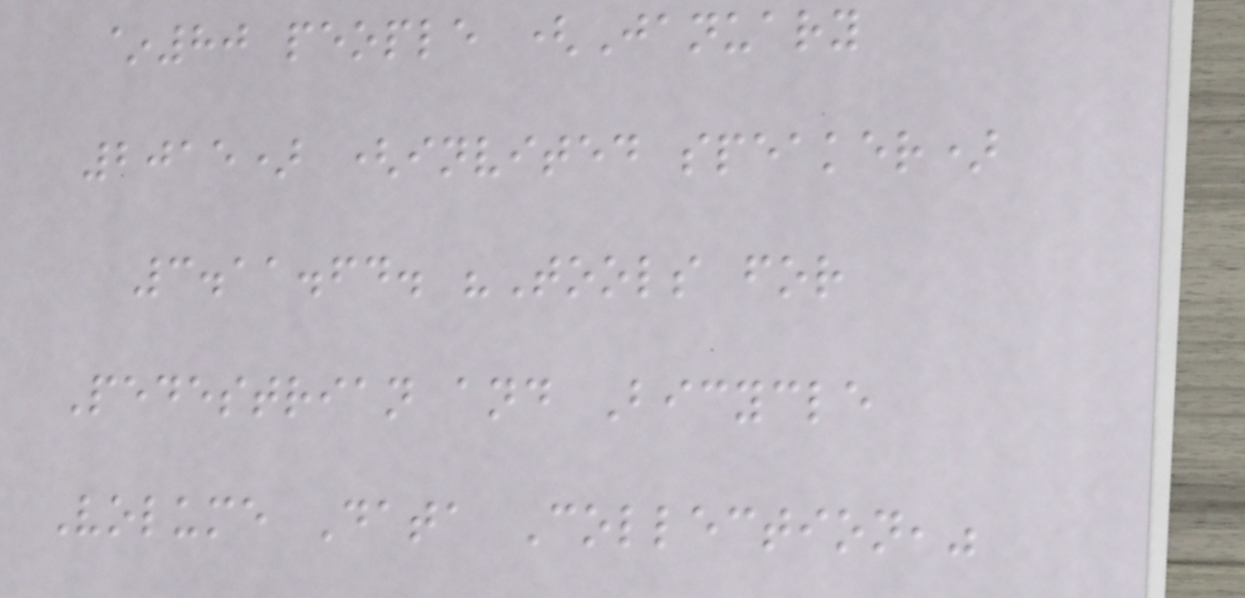~80 people (January
2015) (invited speaker)
3.11.64. "Tools for
Pedestrian and Bicycle
Volume Data Collection,"
